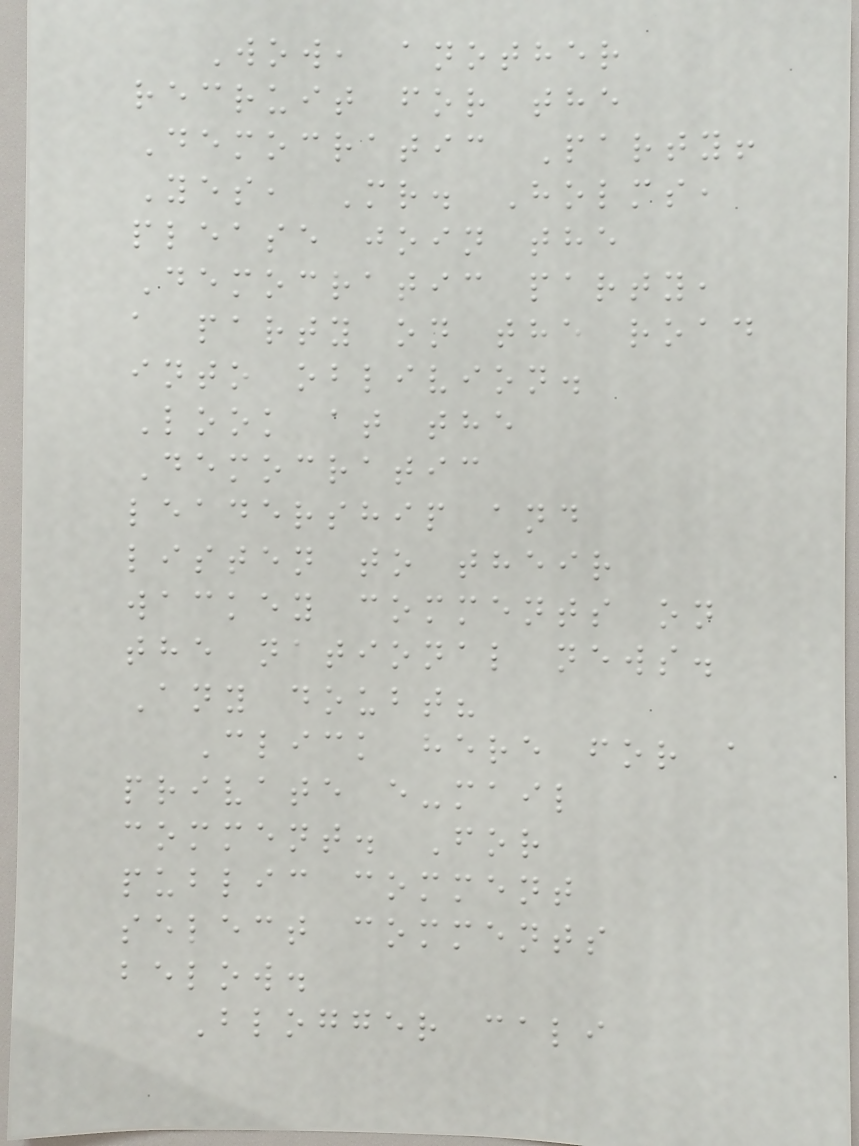Wow, another
recruit for the
Democratic Party!
Yes, Mr. Holms,
please join the
Democratic party,
a party on the road
into oblivion.
Look at the
Democratic
leadership and
listen to their
wackey comments on
the national news.
Any doubt?
Click here for a
private e-mail
comment. For
public comment
select comments
below.
Blogger cali
